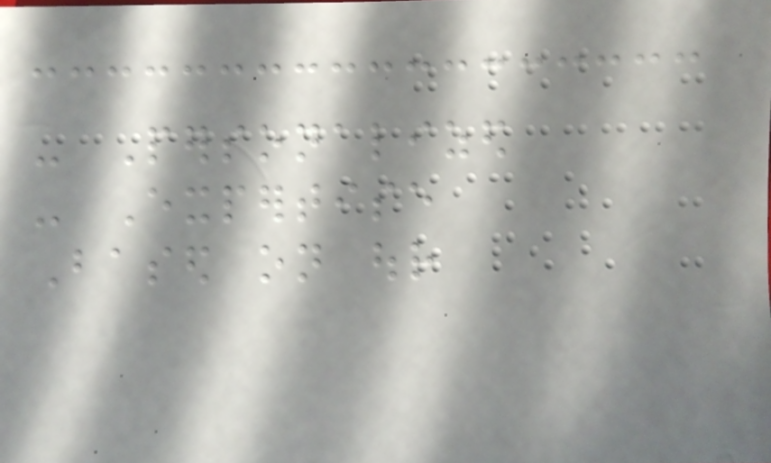- Personalized
- Expertise
Based on our
